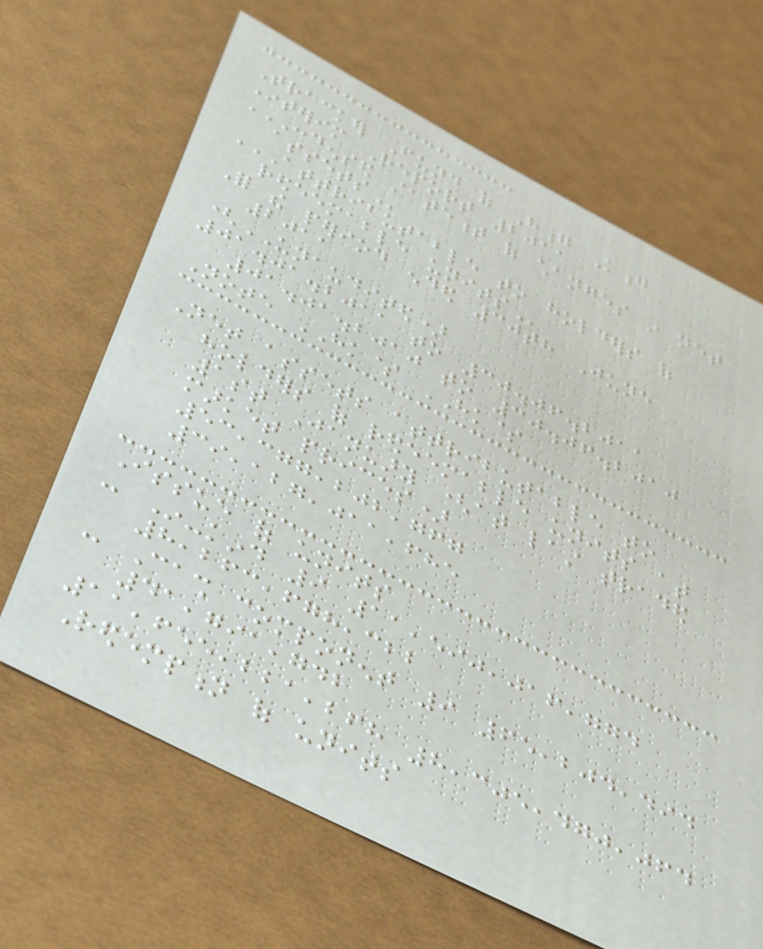Tracker Fund of Hong Kong
Interim Report 2011
CONDENSED STATEMENT OF CHANGES IN NET
ASSETS
ATTRIBUTABLE TO HOLDERS OF
REDEEMABLE UNITS
For the period ended 30th June
2011
(UNAUDITED)
01.01.2011 to 30.06.2011
01.01.2010 to 30.06.2010
Note HK$ HK$
Net assets attributable to
holders of redeemable units at
1st January (at last traded
market prices)
53,377,202,767
39,127,011,685
Issue of units
- In-kind 9 11,590,016,774
8,263,678,322
- Cash component 9 65,204,494
41,791,742
11,655,221,268 8,305,470,064
Redemption of units
